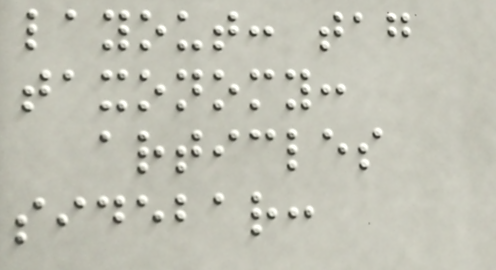layout: tag
taxonomy:
articles
sidebar:
